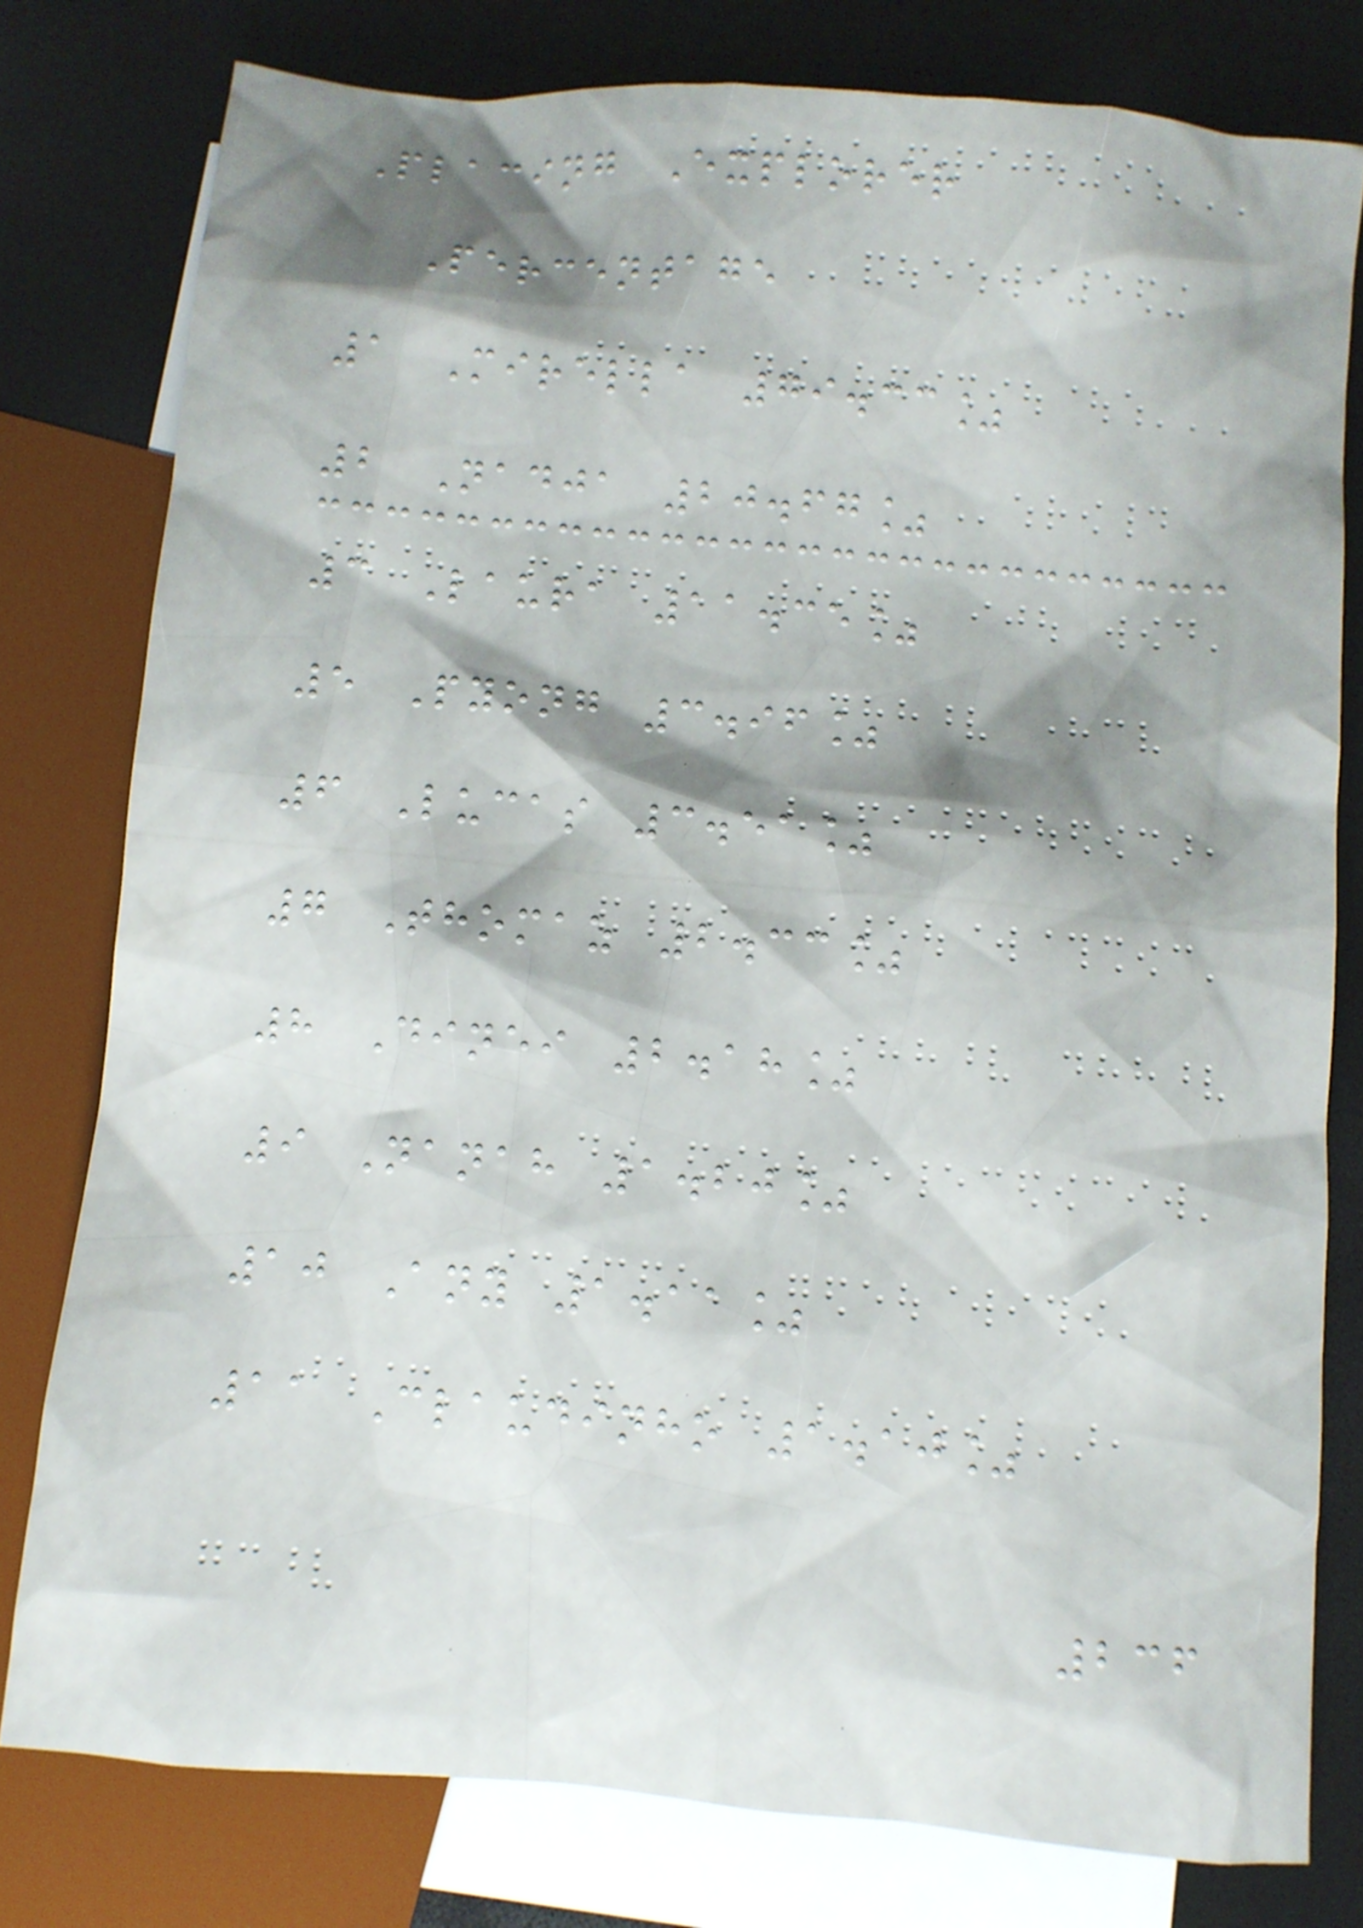Placing Explorer
Percentage
1 Mirella 79.33%
2 Nadja 20.67%
3 Laura 11.35%
5 Pyong 3.96%
6 Lucas 3.51%
7 Thomaz 2.33%
8 Dinei 2.18%
9 Nanah 1.20%
10 Any 1.11%
11 Claudinho 1.10%
236
